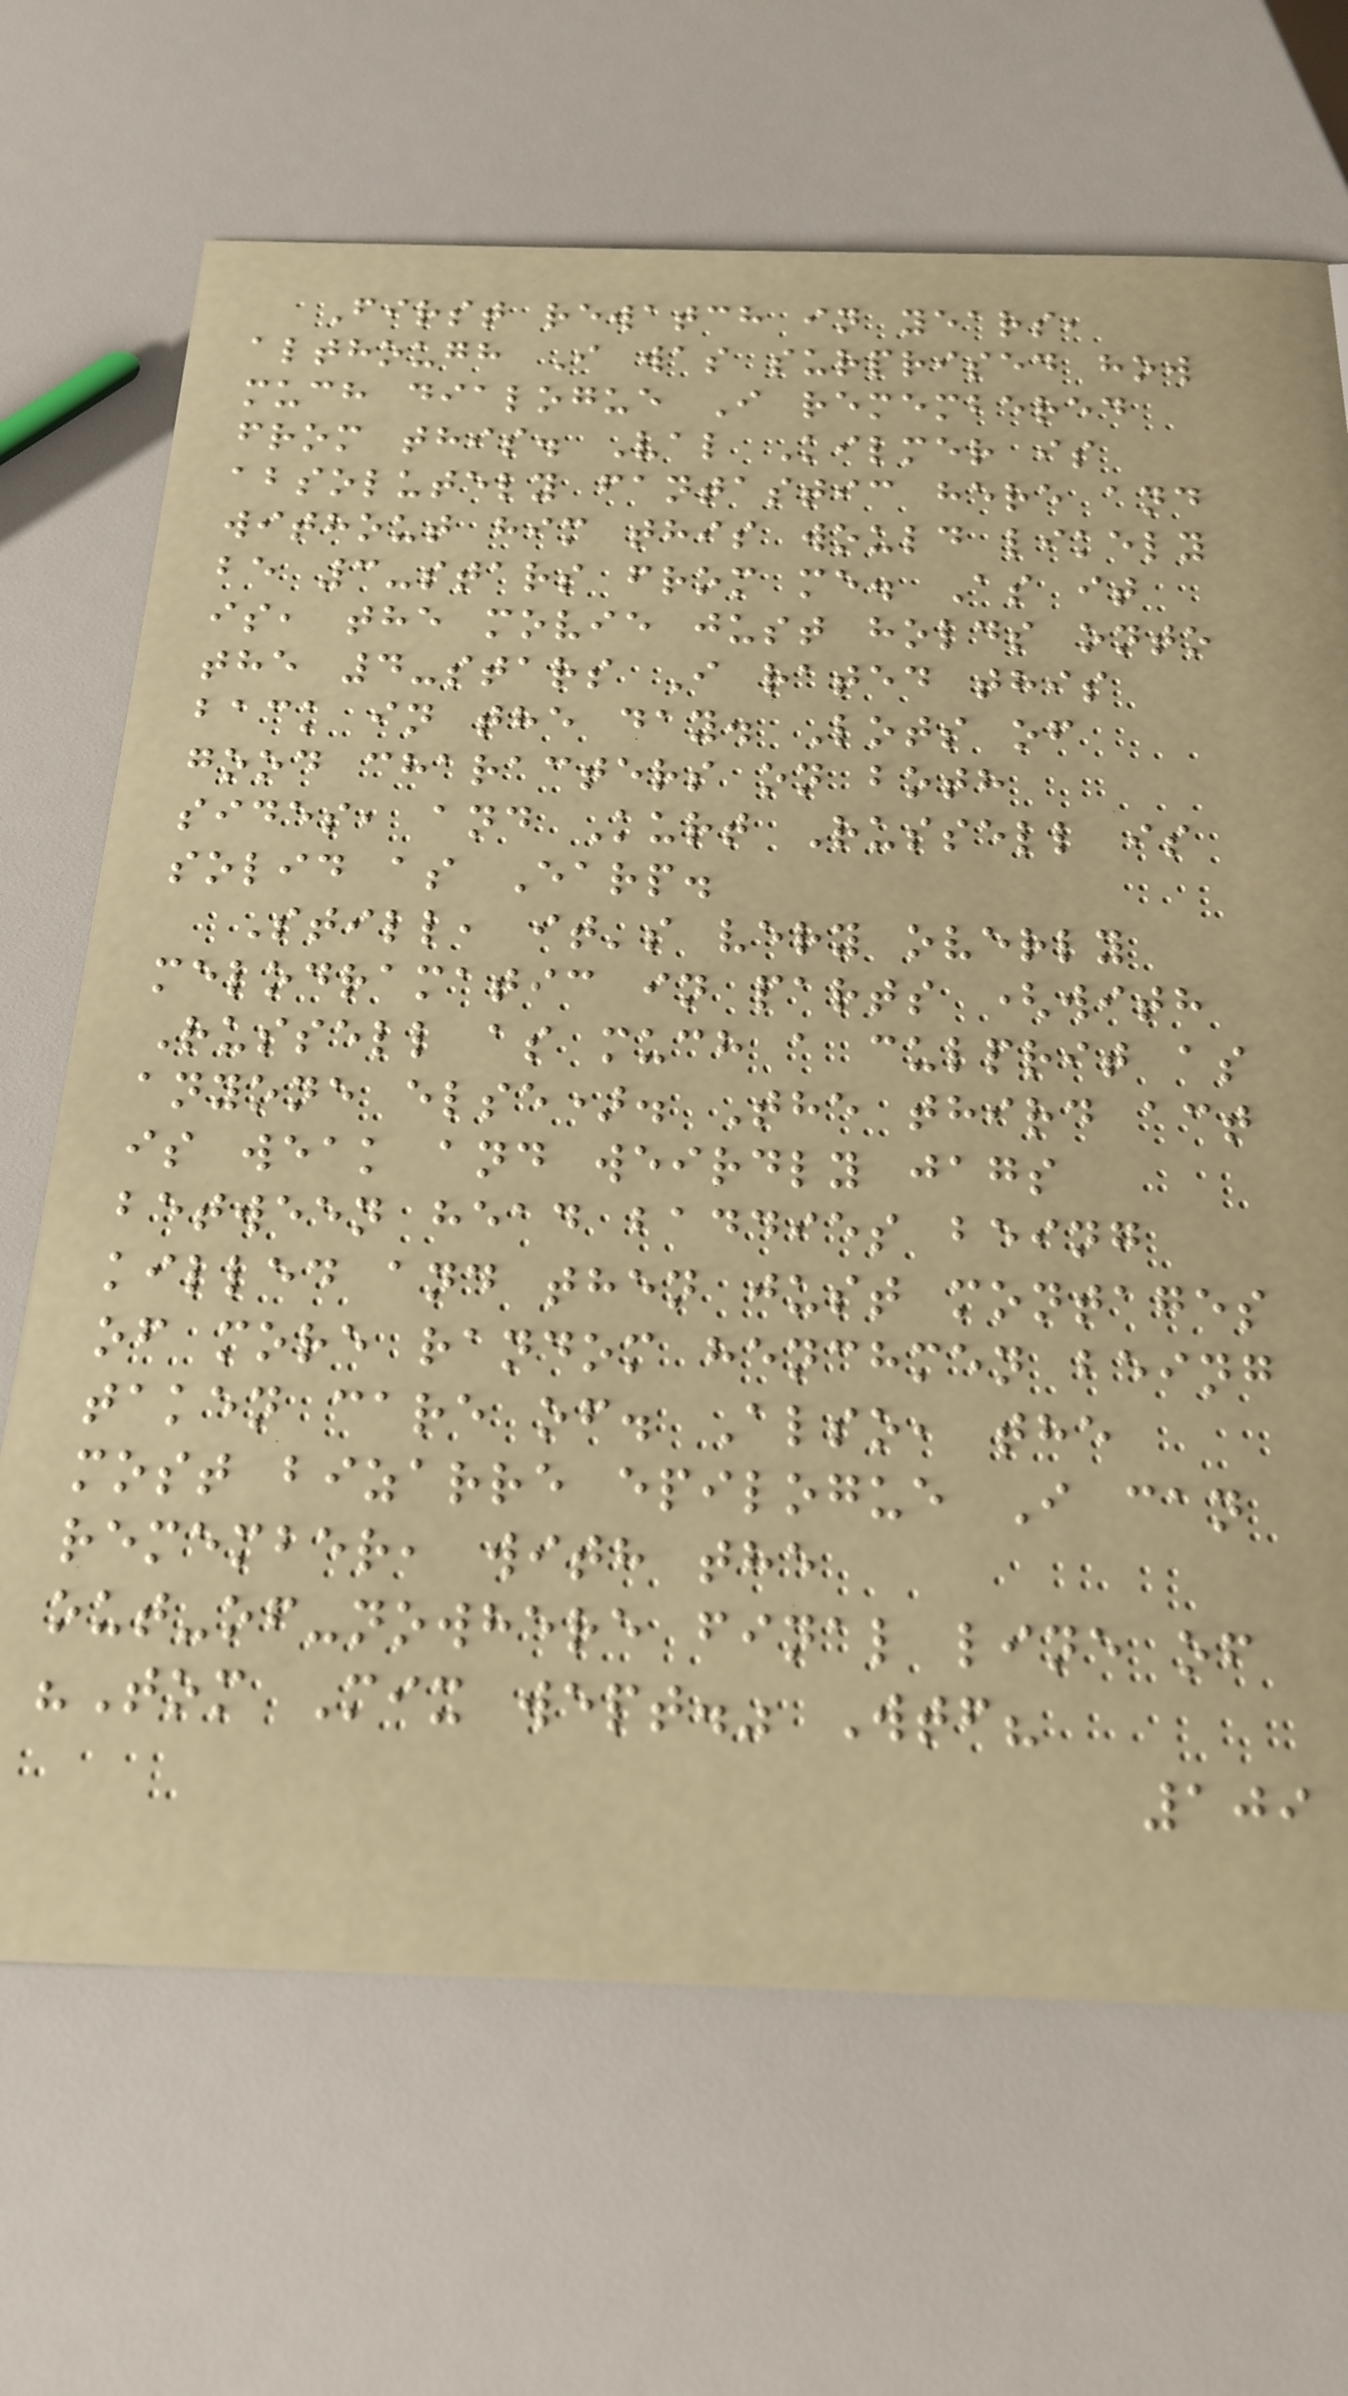First rewatch in years,
although I was surprised how
much dialogue I remembered
from this. Val Kilmer is
absolutely fantastic here and
without him this would likely
be 3-stars from me. As it
is, the movie just holds onto
the 4-stars I rated this
back in the day. Lots of
good characters on both
sides, and Kurt Russell is
solid as Earp.
Still, it's very overly
melodramatic in parts (with
Russell as much a culprit as
anyone else). The third act
is weak and weirdly jags
between head baddies being
killed and then just montages
of more random henchmen being
taken care of. Also, the
most bizarre epilogue I can
remember, with the
out-of-nowhere final line of
"Tom Mix wept." Wtf?
109
